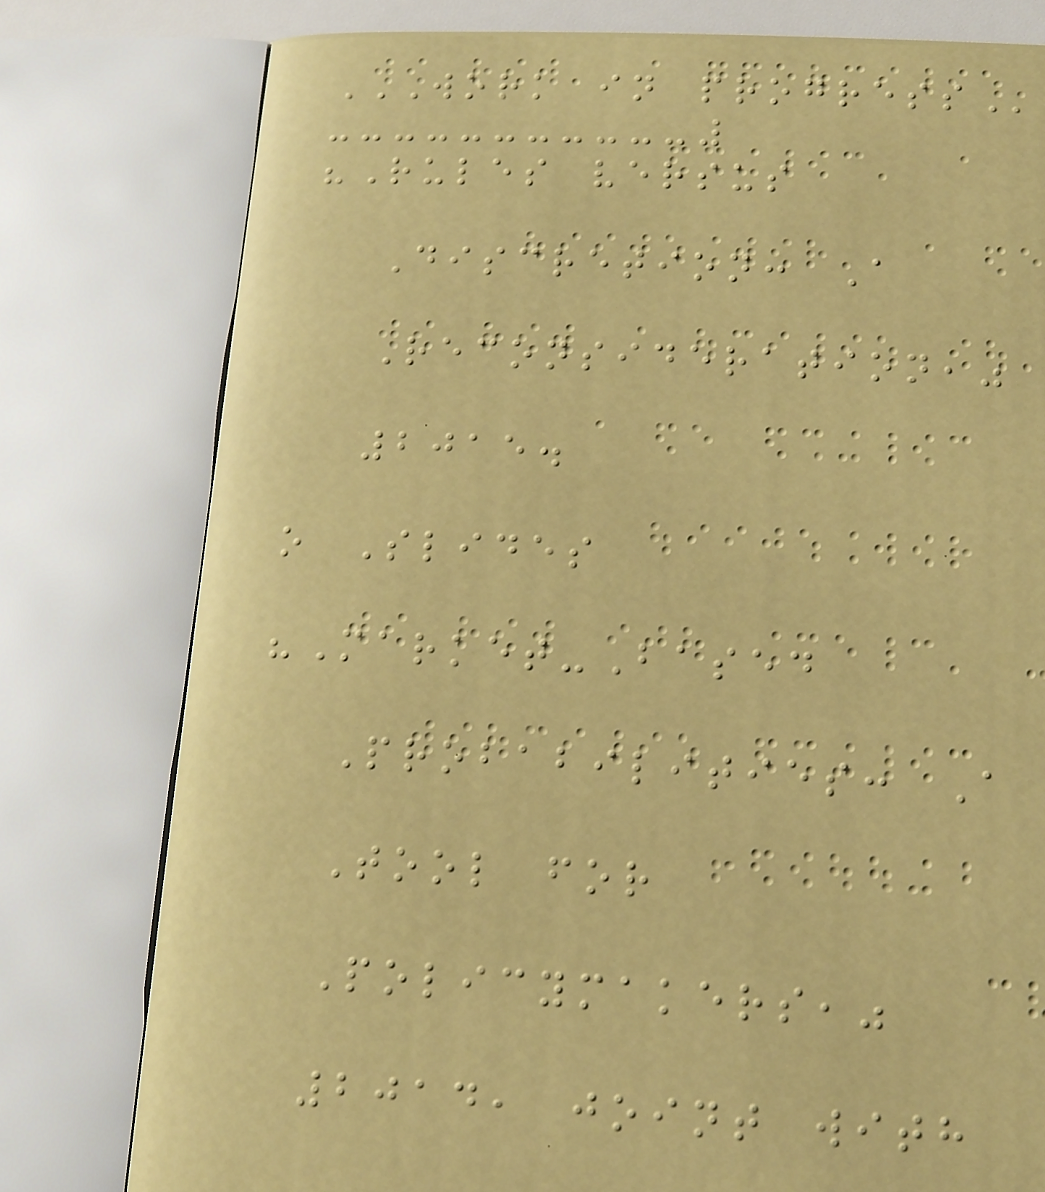WORK IN PROGRESS
"Rules versus
Discretion: A
Reconsideration,"
2015.
o Slides
"Market-Based
Probabilities: A
Tool for
Policymakers,"
2014, joint with
